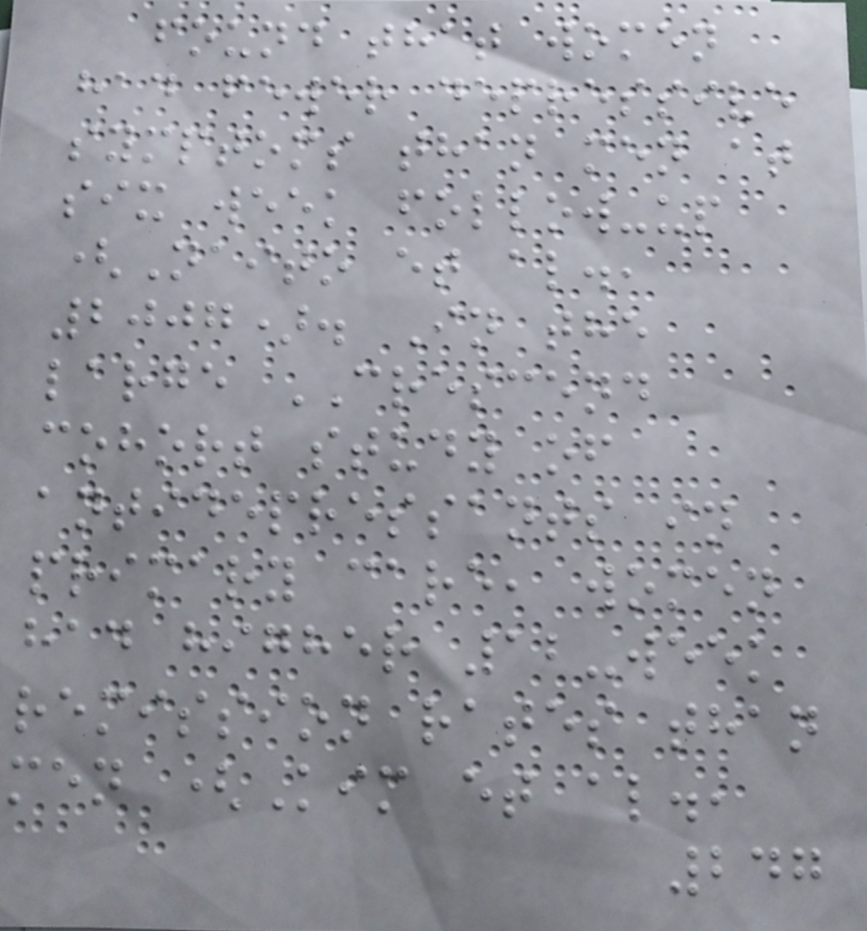found that women
had fewer depressive
symptoms than men at
six week follow-up
(Naito et al.,
2007). In the
large CRESCEND
cohort study of
antidepressants in
primary care, women
had higher 12-week
remission rates than
men (Kim et al.,
247
